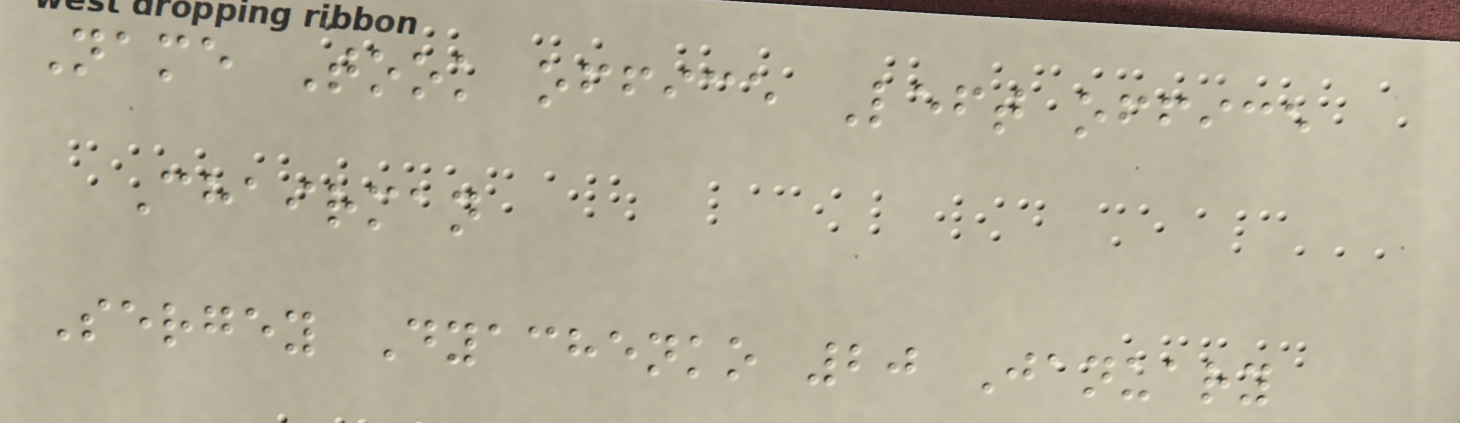Name Took office Left office
Chairman
Sergey Dyachenko 20 January
